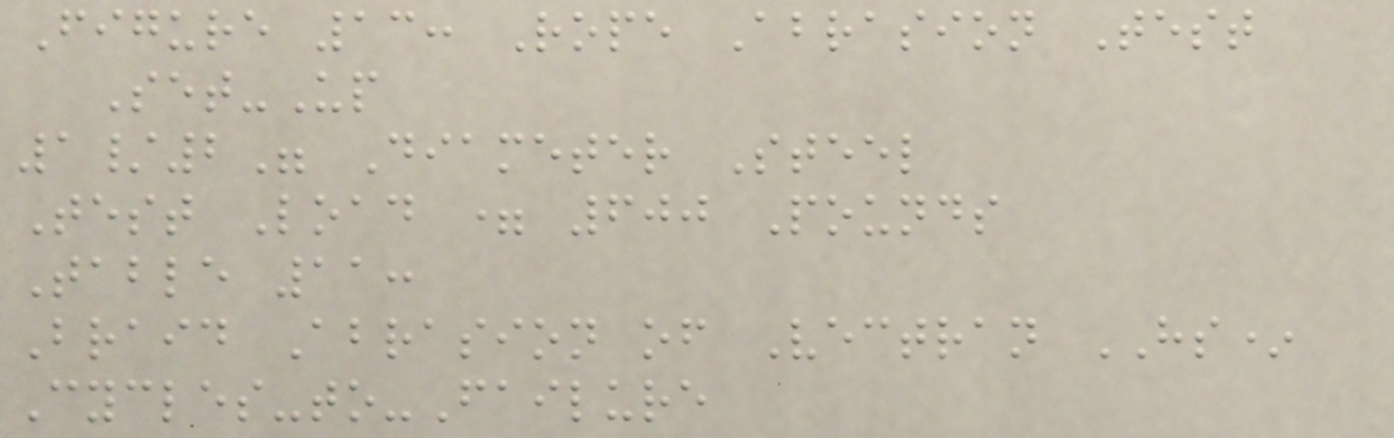Figure 13: Rope Abrasion Test
Set-Up
1/2" Diameter Steel
Test Load = 600 Pounds
Table 11:
Braid Abrasion of Vectran HS*
Cycles-to-Failure
